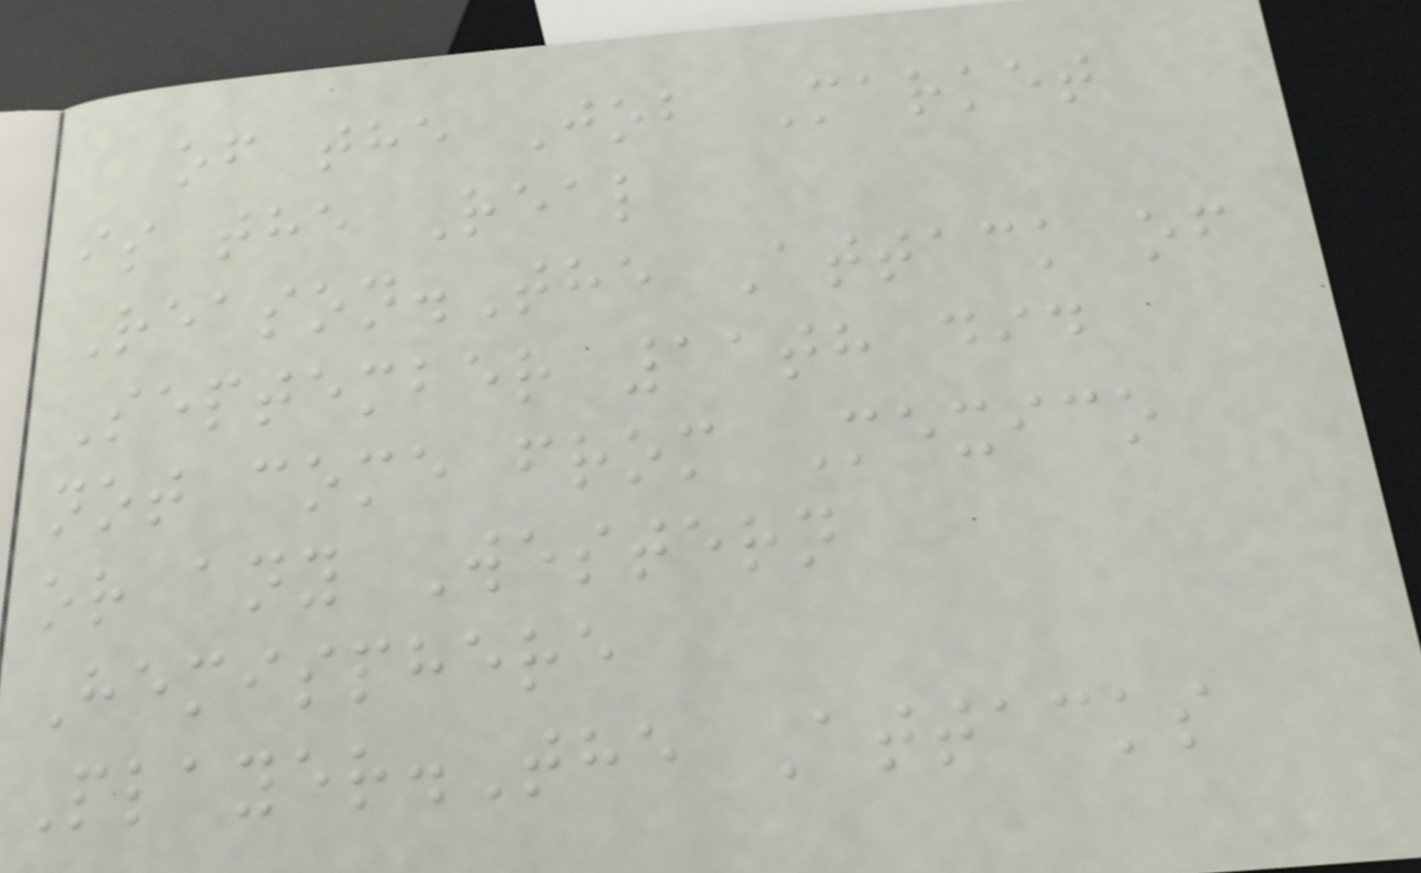of the Job Market
is the Real
Reason.The Attack of
September 11th did
not come from Mexico
or any Western
Hemisphere
Player.The Attacks
